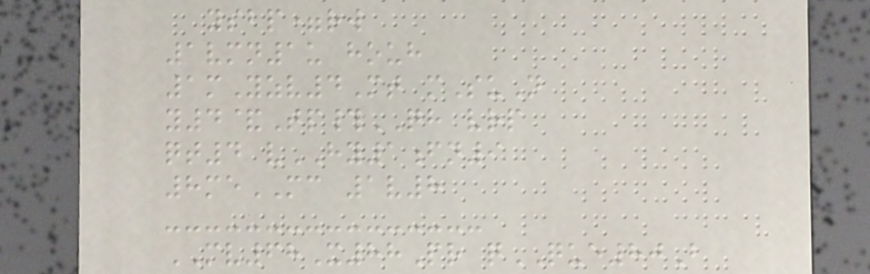ysbp=rw
1vmn1u houh
1mYzv4Mt mSuN
y4&Tp#QH vrp
qt4 vHY1fn9
8meMC 1v8
MV68X88Pr qQUE80B
